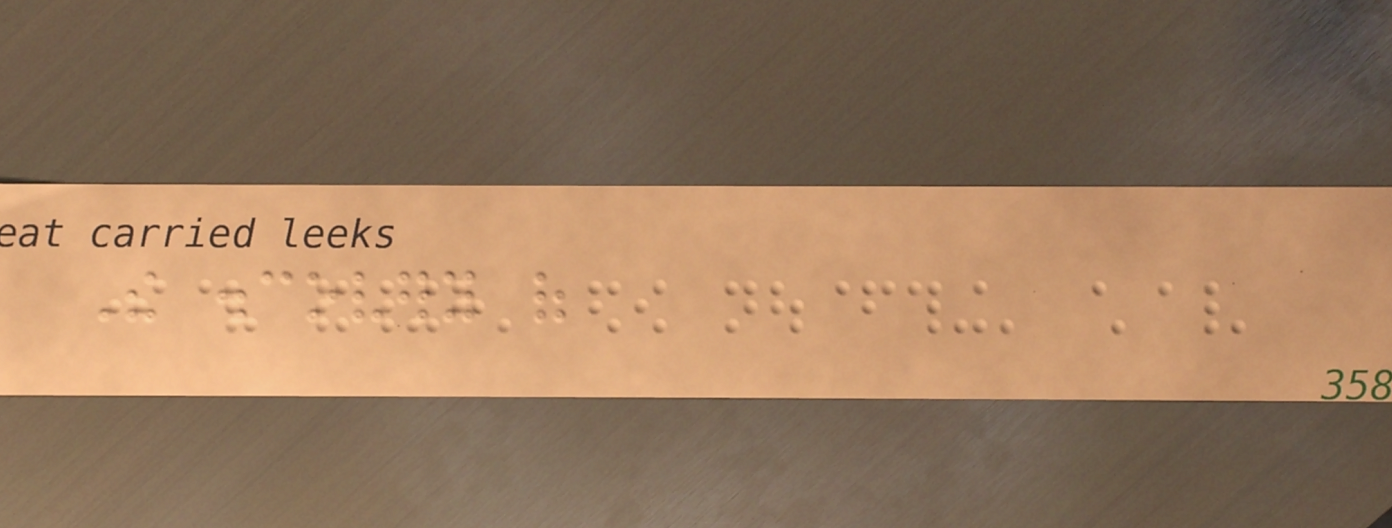The discovery of
